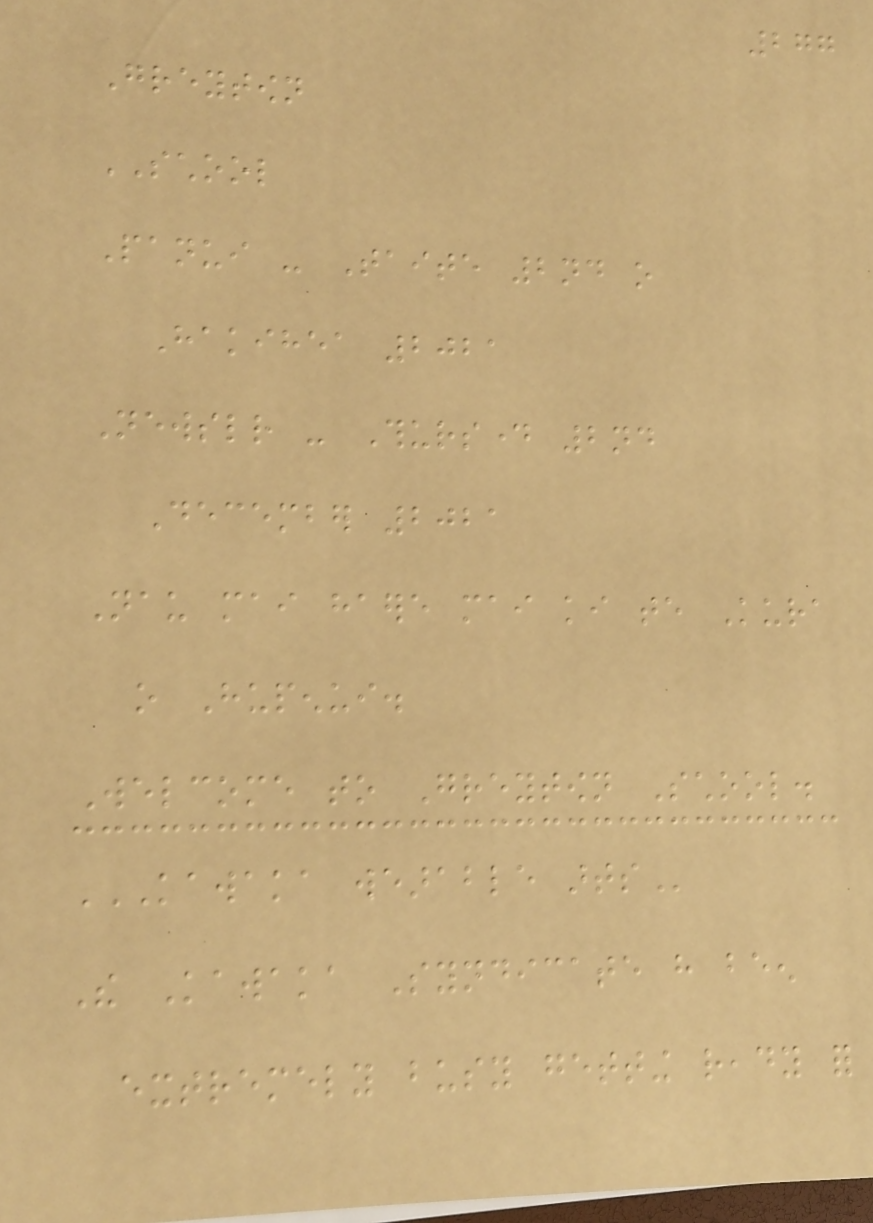277
Greytown
SCHOOL
Panui - Taite 2nd o
Hakihea 2021
Newsletter - Thursday 2nd
December 2021
Nau mai haere mai ki te Kura
o Hupenui.
Welcome to Greytown School.
KAWAKA WEARABLE ARTS
The Kawaka Syndicate have been
extremely busy getting ready for
